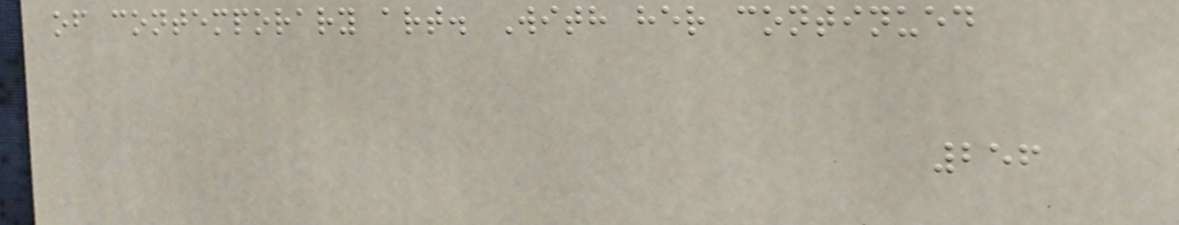of contemporary art. With her continued
256
